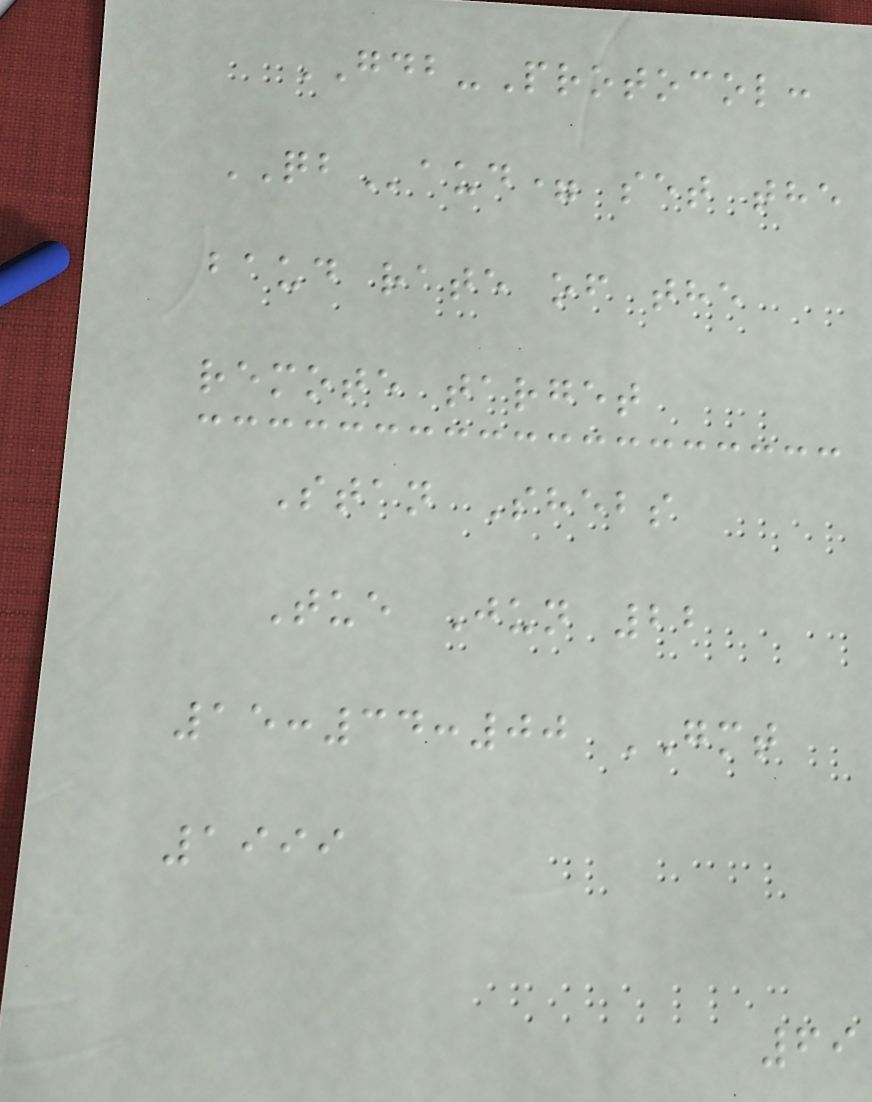GDB-Protocol:
QBaud= set the
baud rate of the
remote target
Stan Shebs
Tue Jun 22
15:34:00 GMT
1999
69
